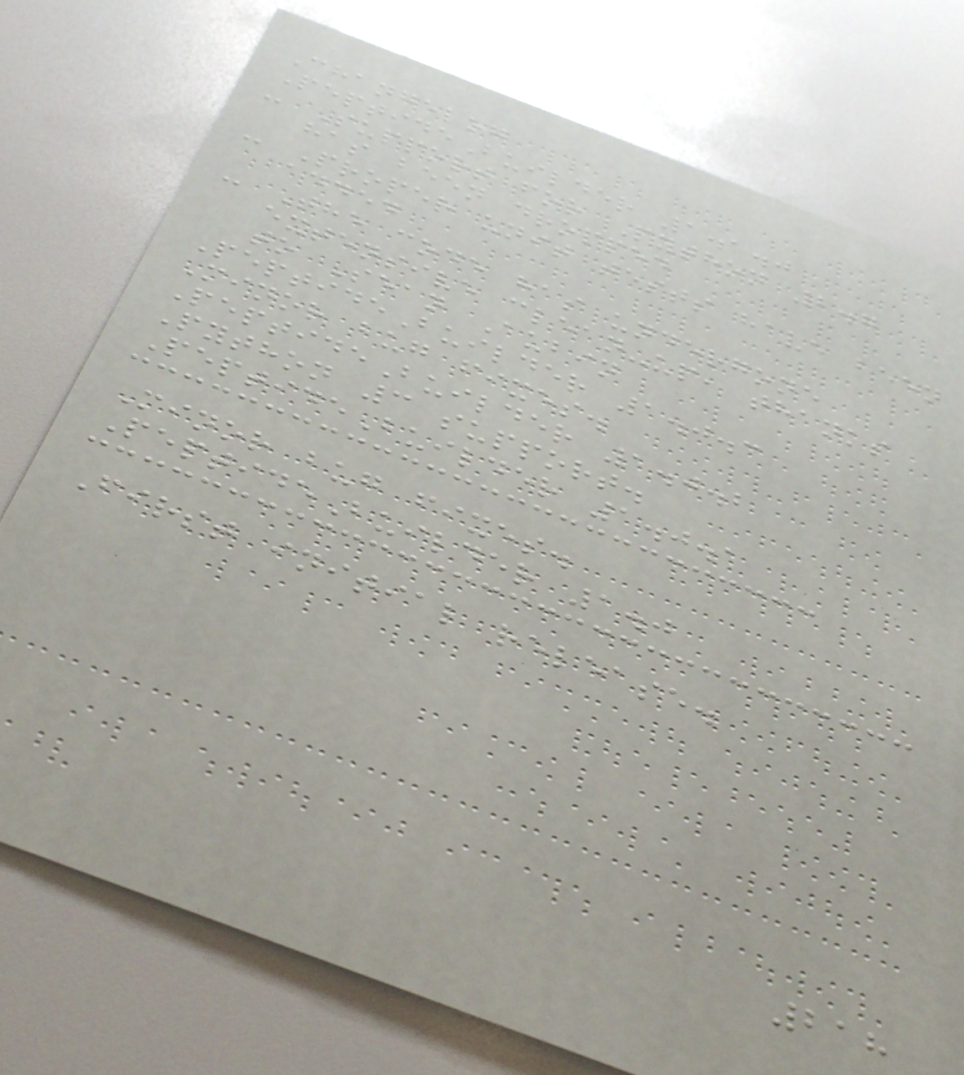Changelog
PeptideBuilder 1.1.0
- Support for Python 2.7
has been dropped
- Proper unit tests have been
added
- The code has undergone
extensive clean-up, thanks
to Sean Aubin
PeptideBuilder 1.0.3
Minor bug fixes.
PeptideBuilder 1.0.2
Python 3 support.
PeptideBuilder 1.0.1
Minor bug fixes.
PeptideBuilder 1.0
First initial release.
218
